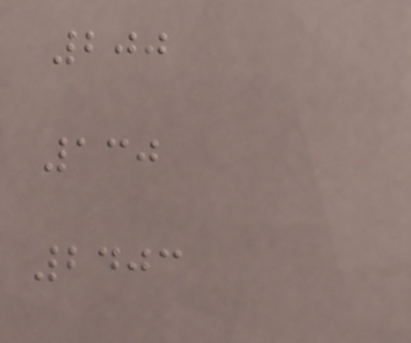200
130
2403
